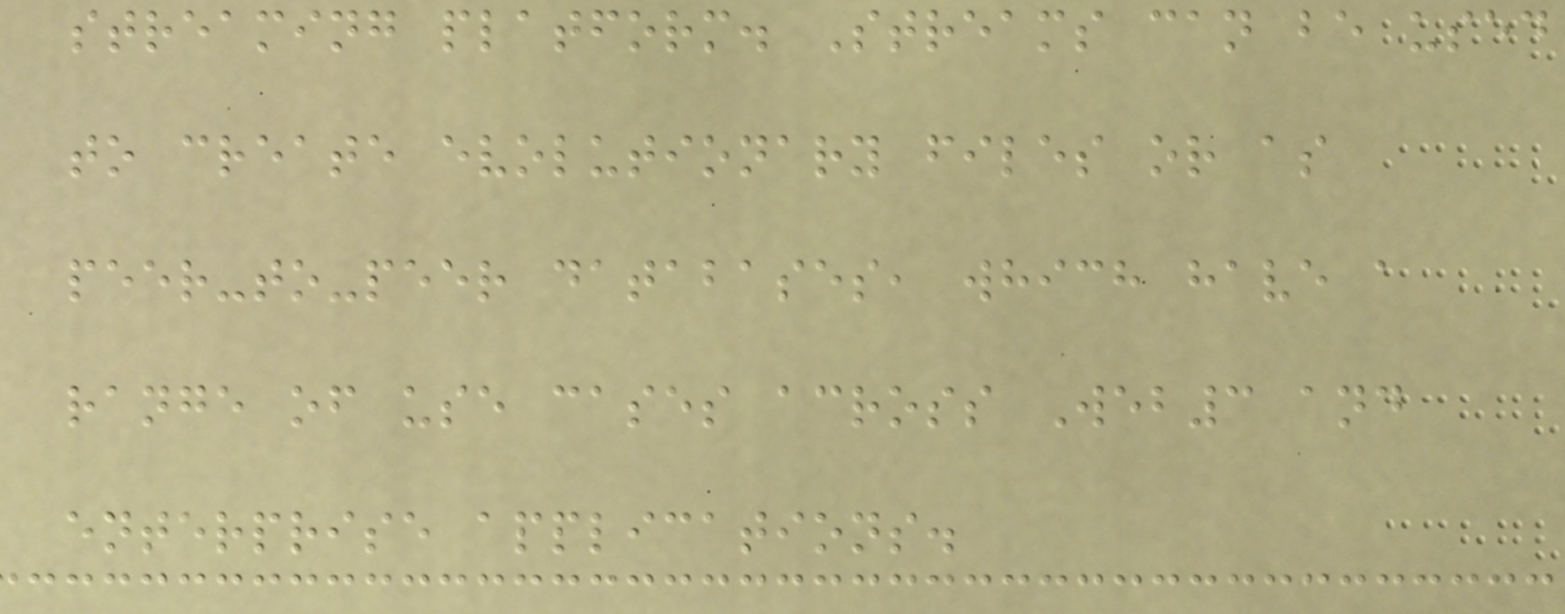streaming platform. Streams can be used
to create evolutionary files or as
peer-to-peer databases, which have a
range of use cases across Web3 and
enterprise applications.
